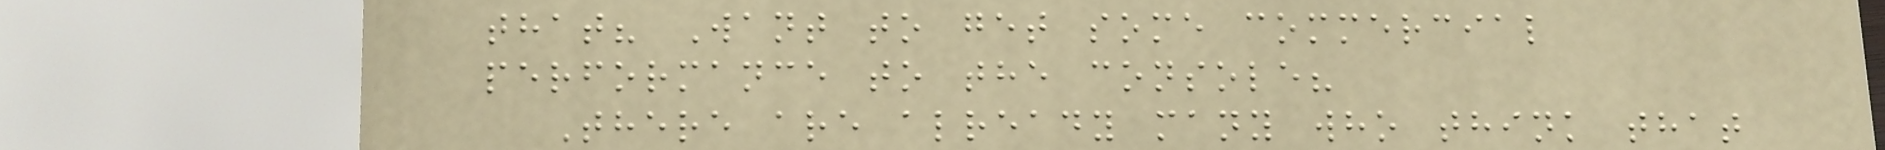that? Want to get some commercial
performance to the console?
There are already many who think that
